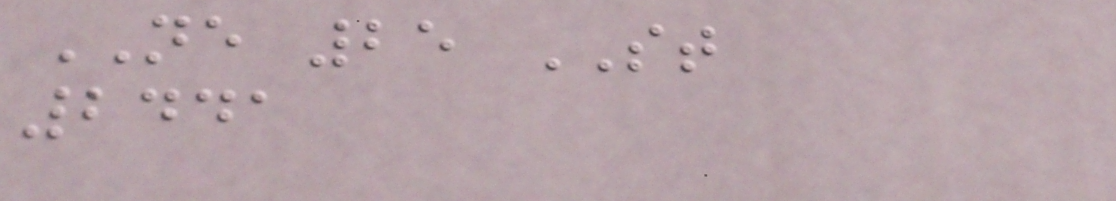NE 25 ST
2441
